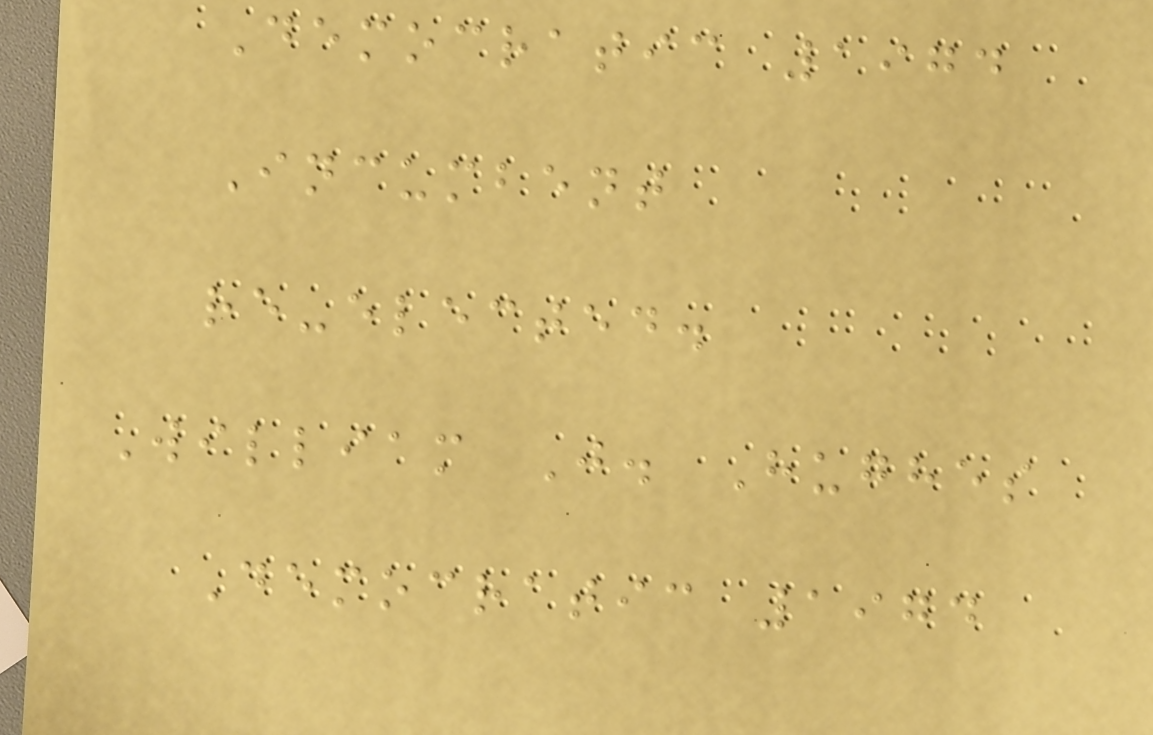Democratic 1974
Incumbent
re-elected.
William J. Hughes
Democratic 1974
